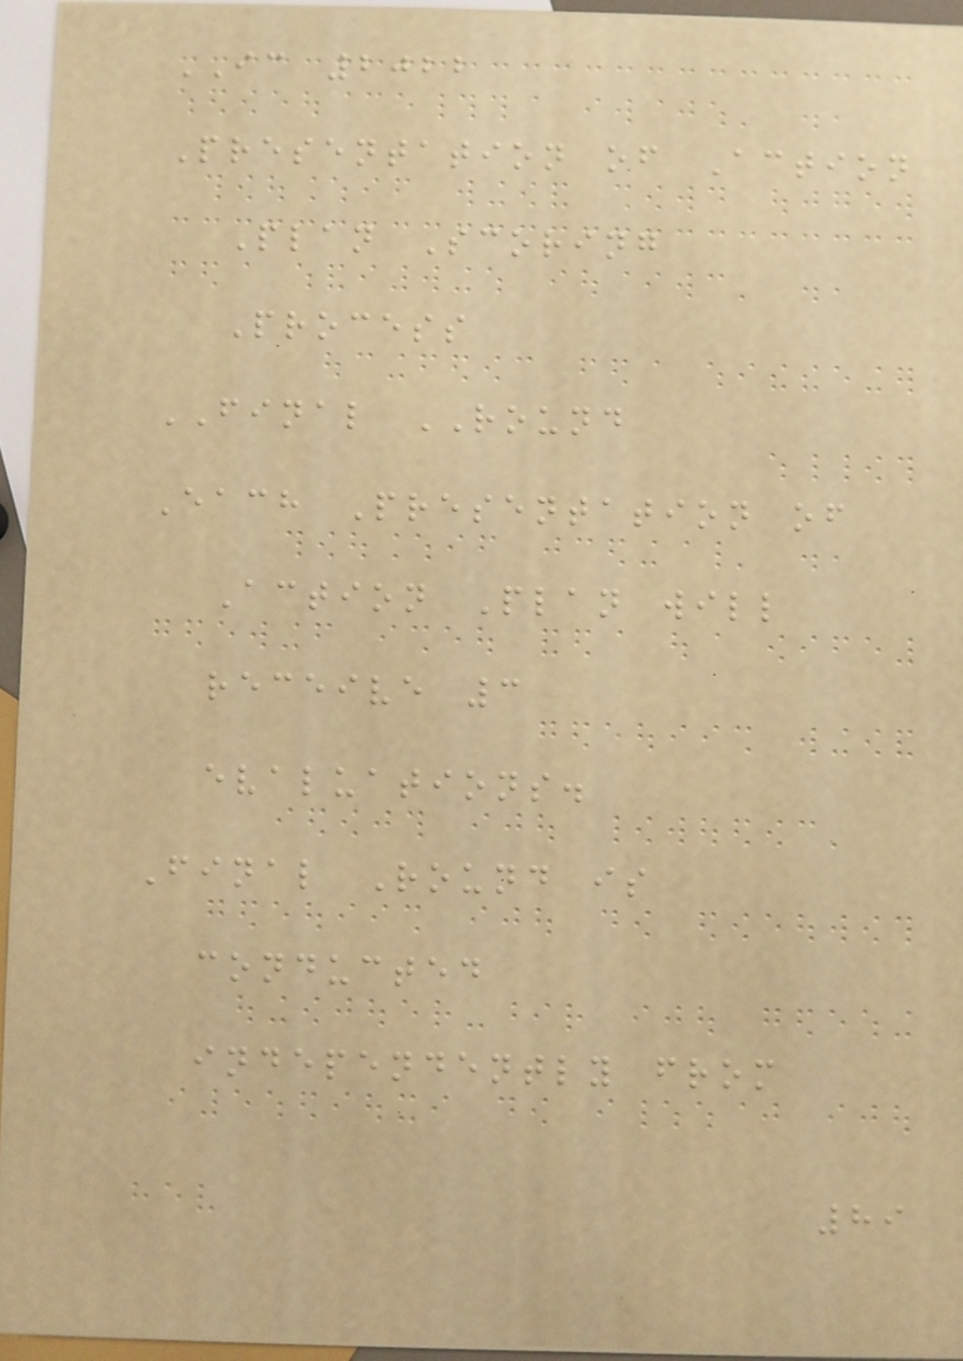IC 2022
Presentation of Action
Plan Scoring
Process
FINAL ROUND
Each Presentation of
Action Plan will
receive 3
evaluations.
Final Round is
conducted
independently from
89
